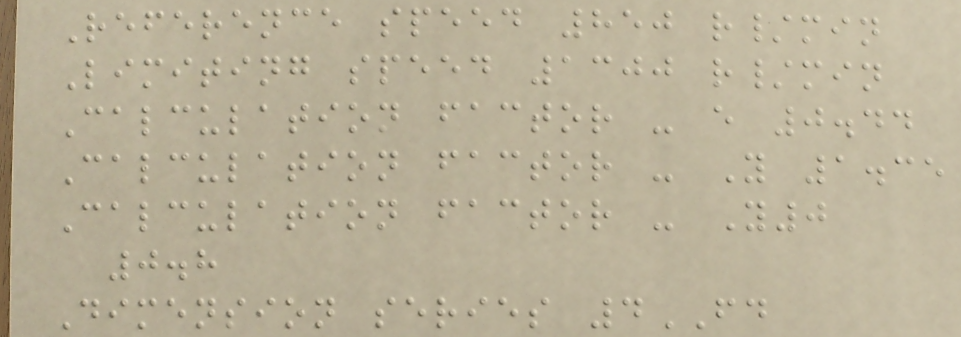Reference speed 850 r/min
Limiting speed 1300 r/min
Calculation factor - e 0.44
Calculation factor - Y 1.35
Calculation factor - Y0
0.8
Dimension series 4FD
